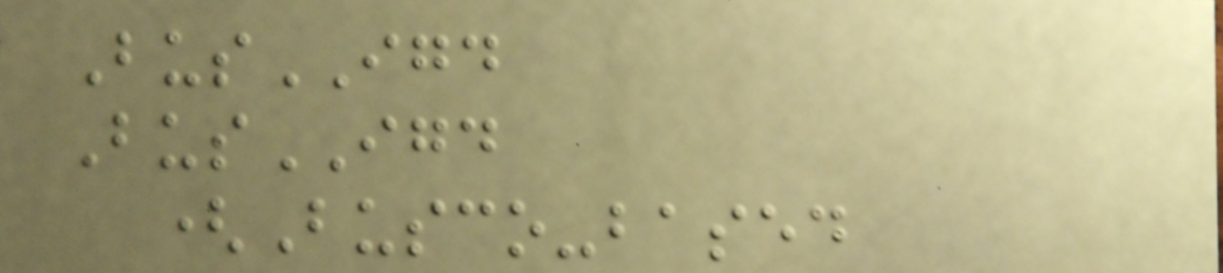BusIGD
BusIGD
(Busco-based
